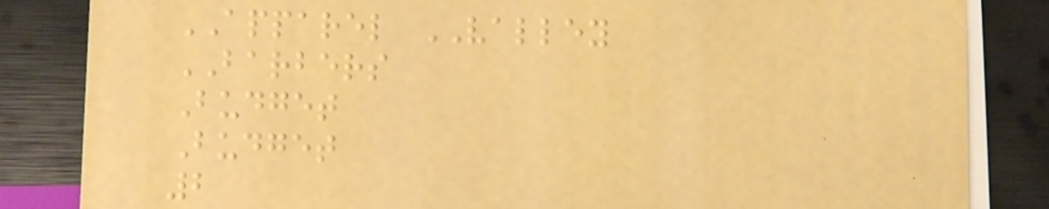APPAREL VALLEY
BARBERS
Budget
Budget
2
